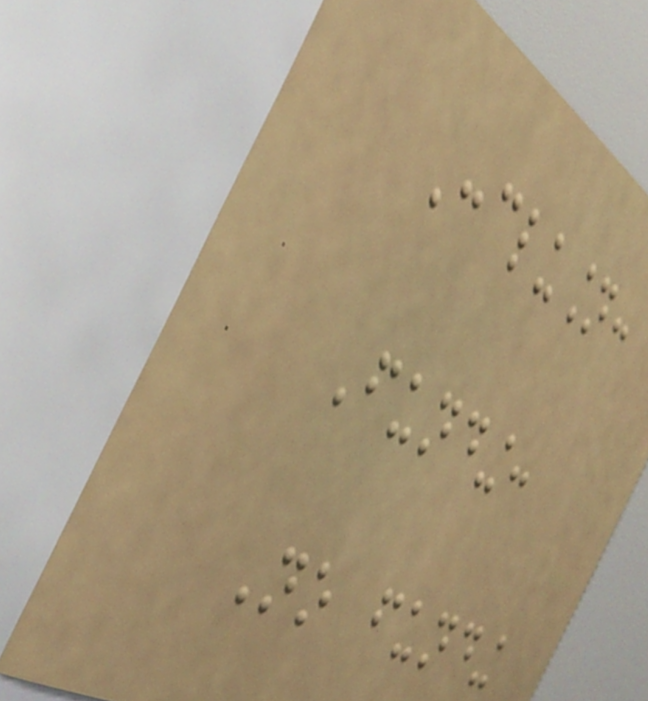Conclusion:
Funding:
No funding
